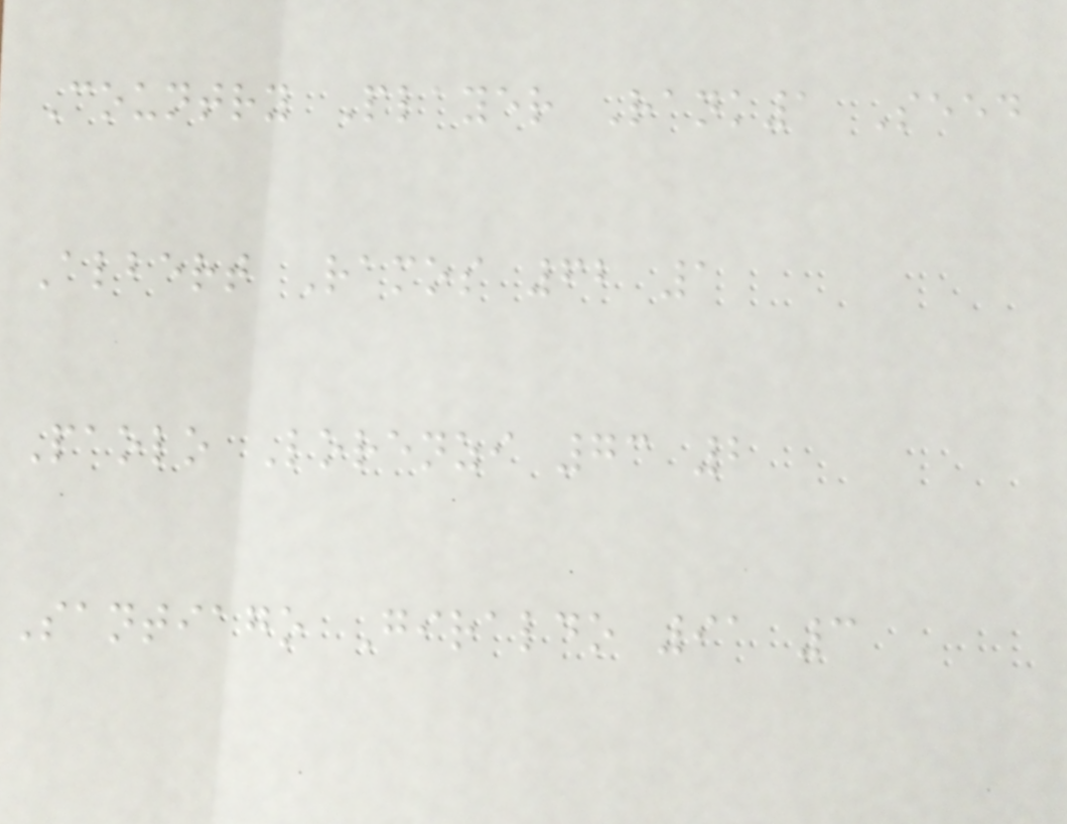Country Player Rank1 Seed
Albert Ramos 62 1
Paolo Lorenzi 73 2
Santiago Giraldo 91 3
